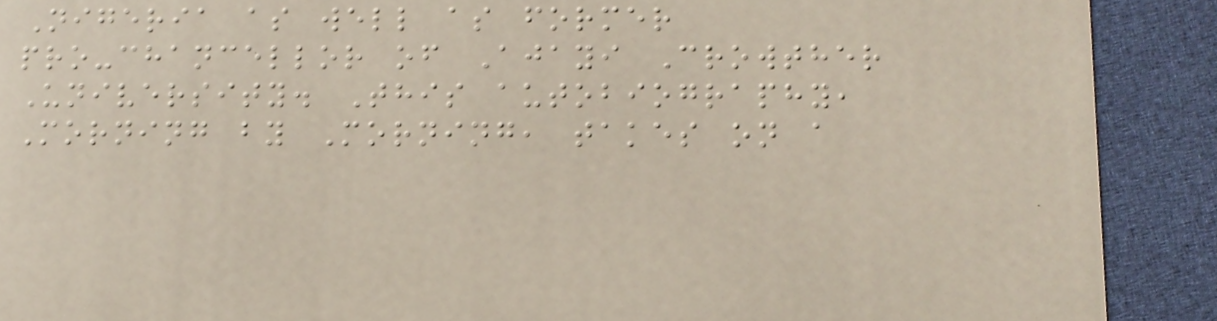Nigeria as well as former
pro-chancellor of Ajayi Crowther
University. This autobiography,
Morning by Morning, takes on a
